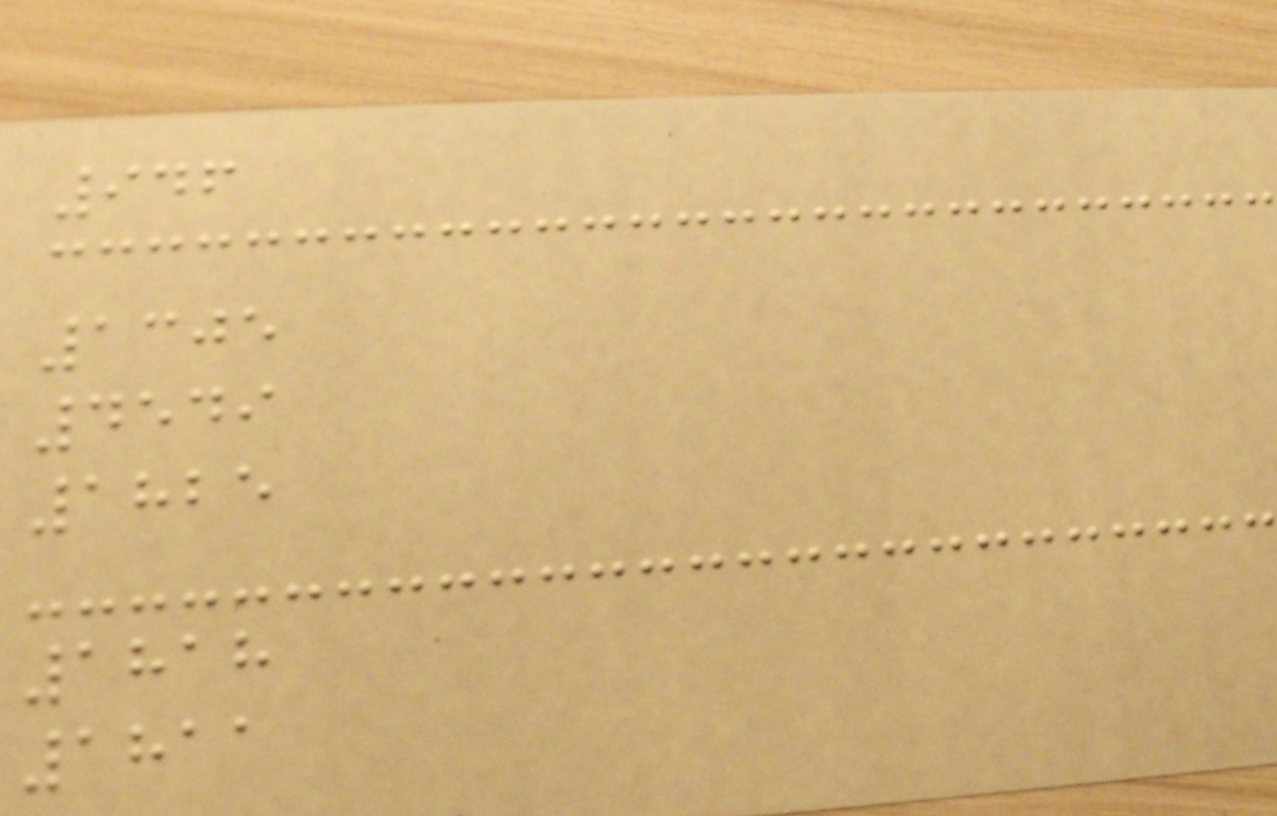946
1305
4549
1825
1818
1811
